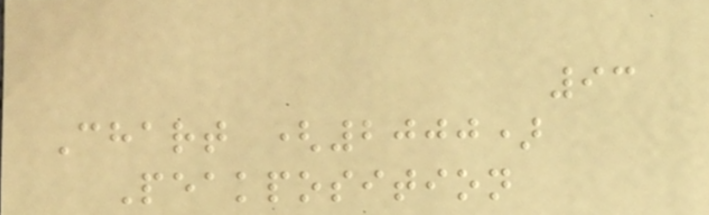93
Chart (2000)
Peakposition
